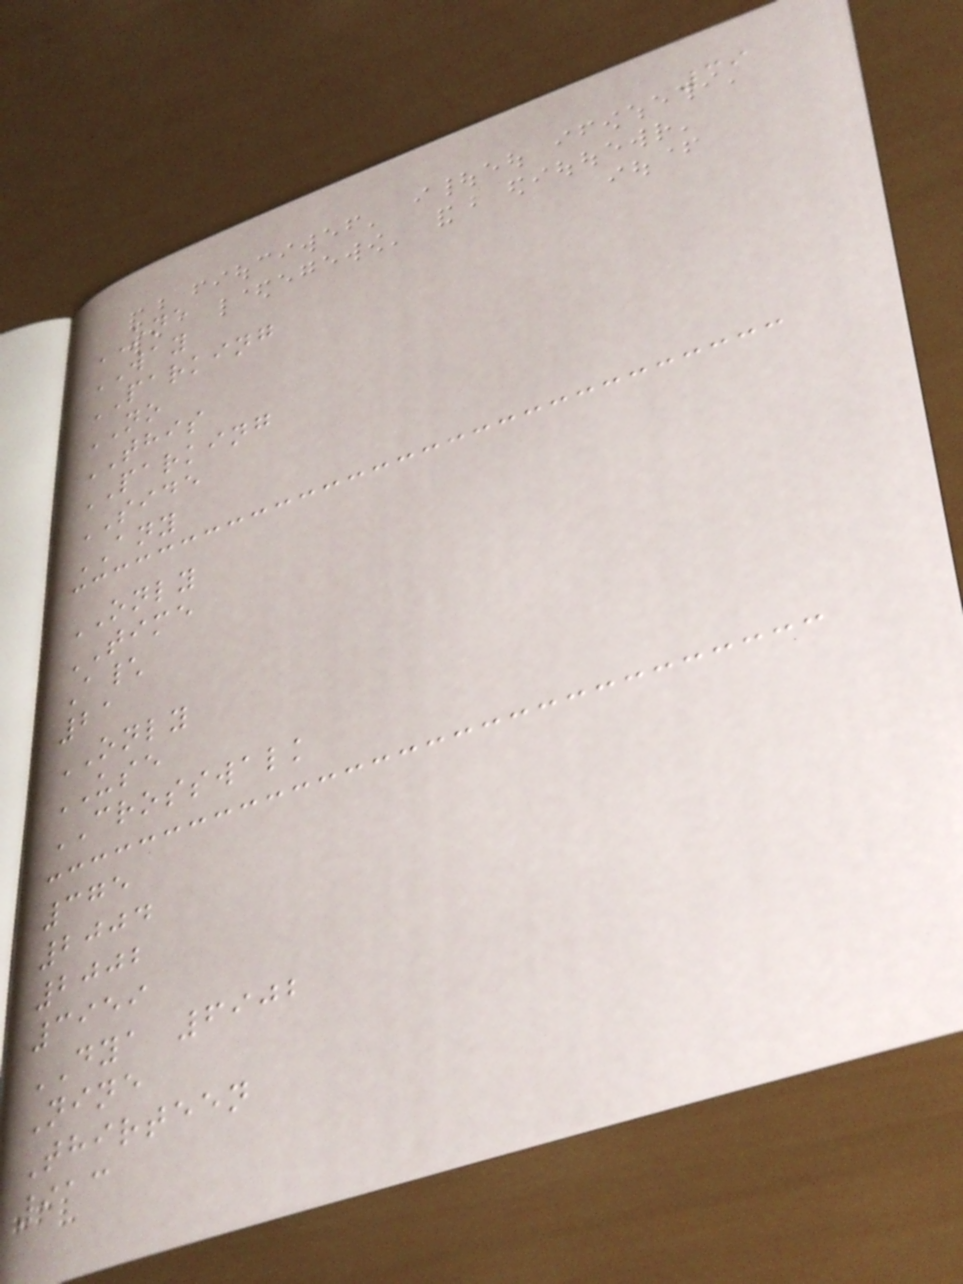39
ONE
WAY
PARKING
NO
THIS
PARKING
SIDE
ANY
ONLY
TIME
A\
21
ONLY
USE
CROSSWALK
375
2004
2002
3959
DYA 6902
Nine
Thirteen
913
